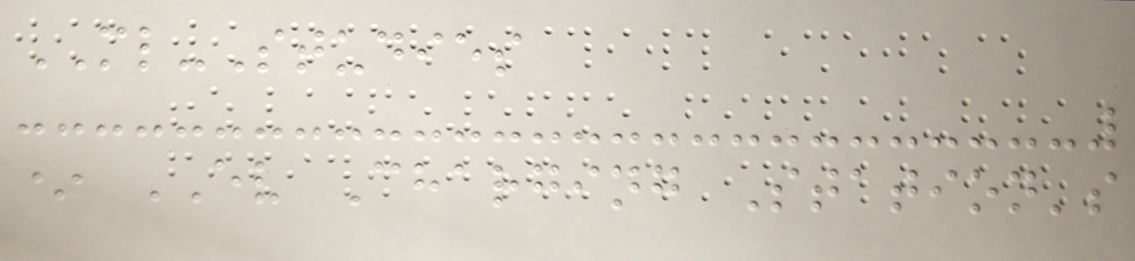ML-Studies
* EV Charging Station's
